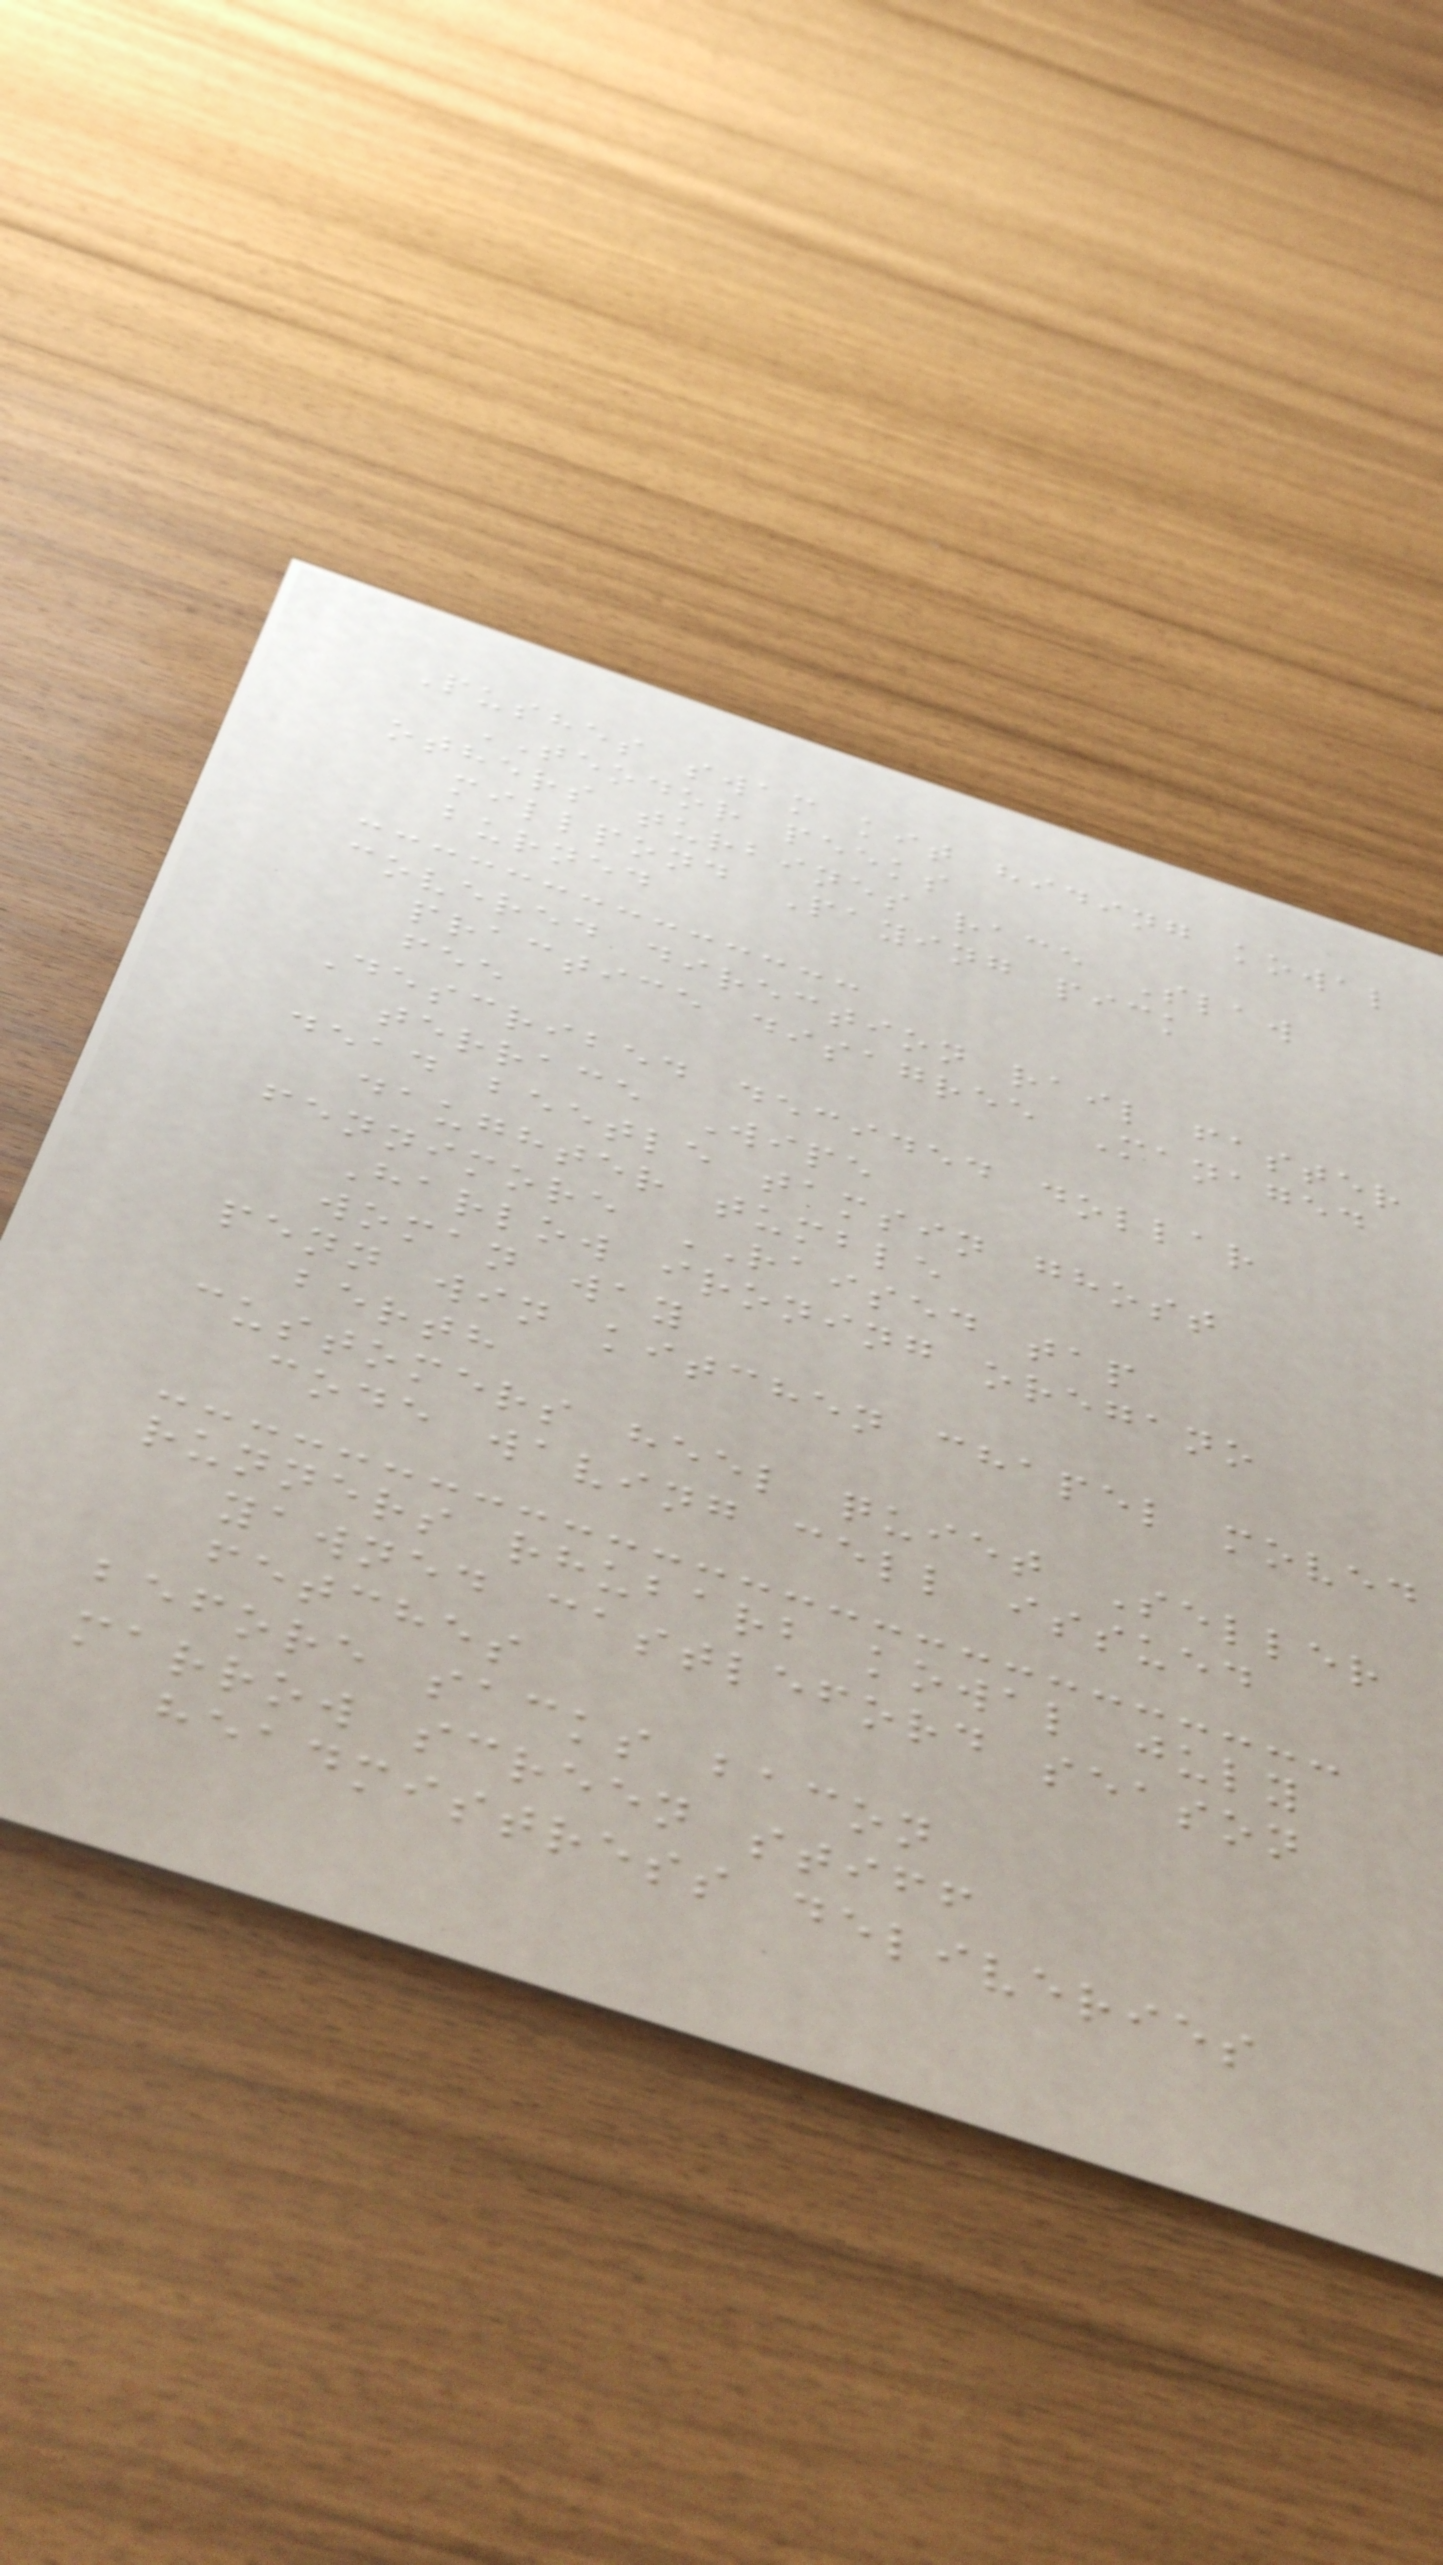Pushes swam kit hiding kowal
TEODOR peeks
others turbines race Slaw
millpond Paying pick
burned
covered direction rail faster
practice disagree Managed
fee
Described decided dollar
terrace Wipe
dead beetle tamsin ghost
daughter tumble
fennimore RAISED tap
Harlow ironing oregano
woman way
penn win kitchen chapel moved
berth
customers heel quiet Seller
code waving cell issued
runners rhubarb kowal july
yawned castleford season
fetches
before sacks bacon
marrow screen stiff
headmistress deliveries
